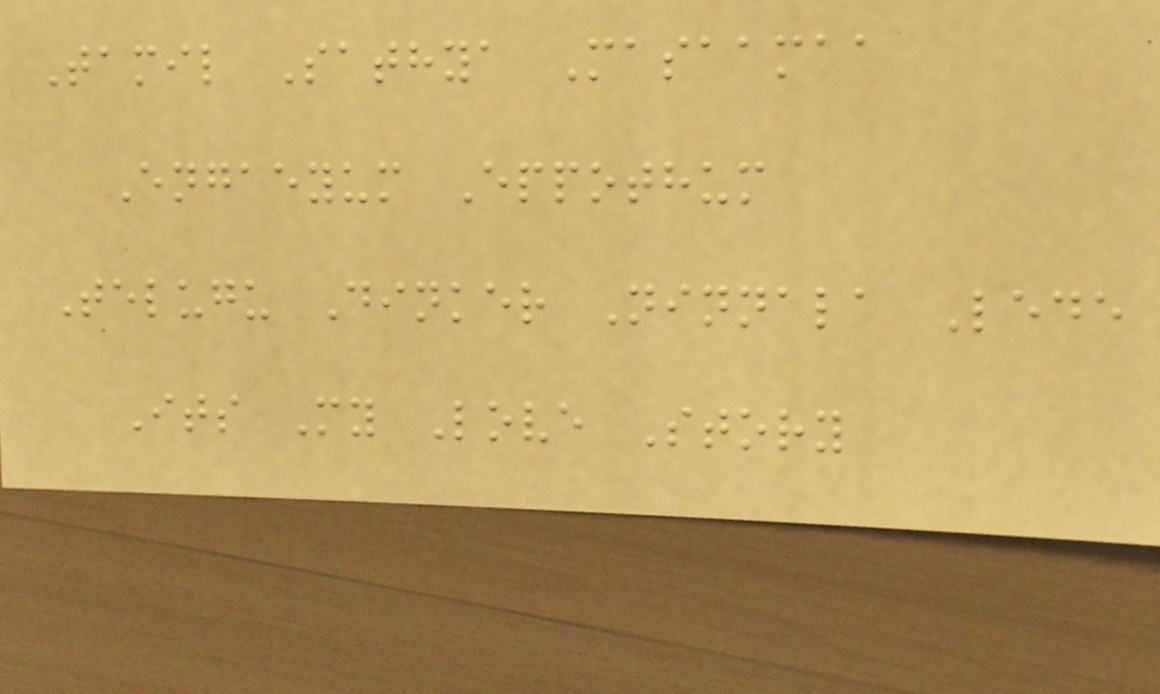Tamil Sathya Masaamaa
Engaeyum Eppothum
Telugu Dinker Ninnala Lede
Its My Love Story
